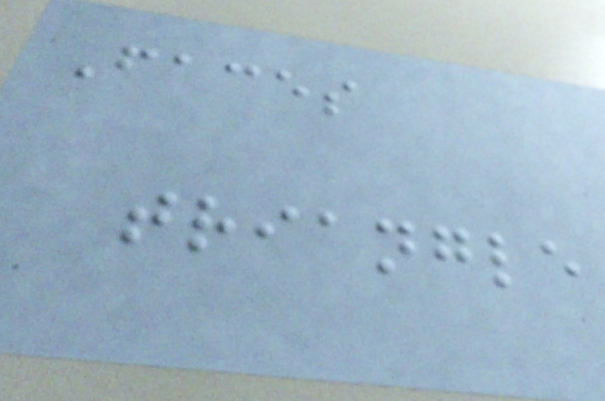Faces
triangle
